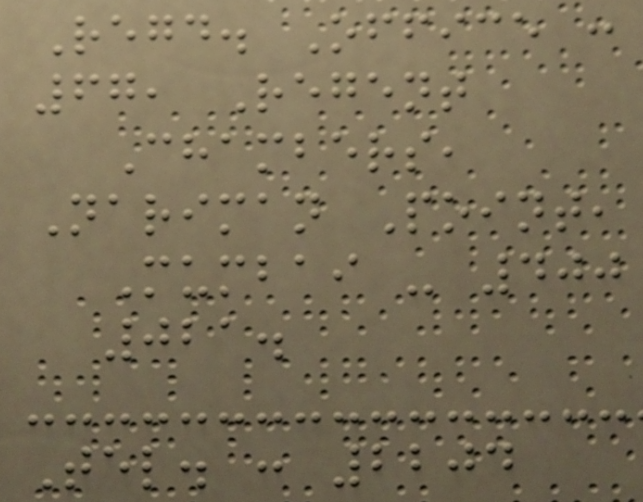Regd. Office :
67, Regent
Chambers,
Nariman Point,
Mumbai - 400
021.
Tel. : 2204
